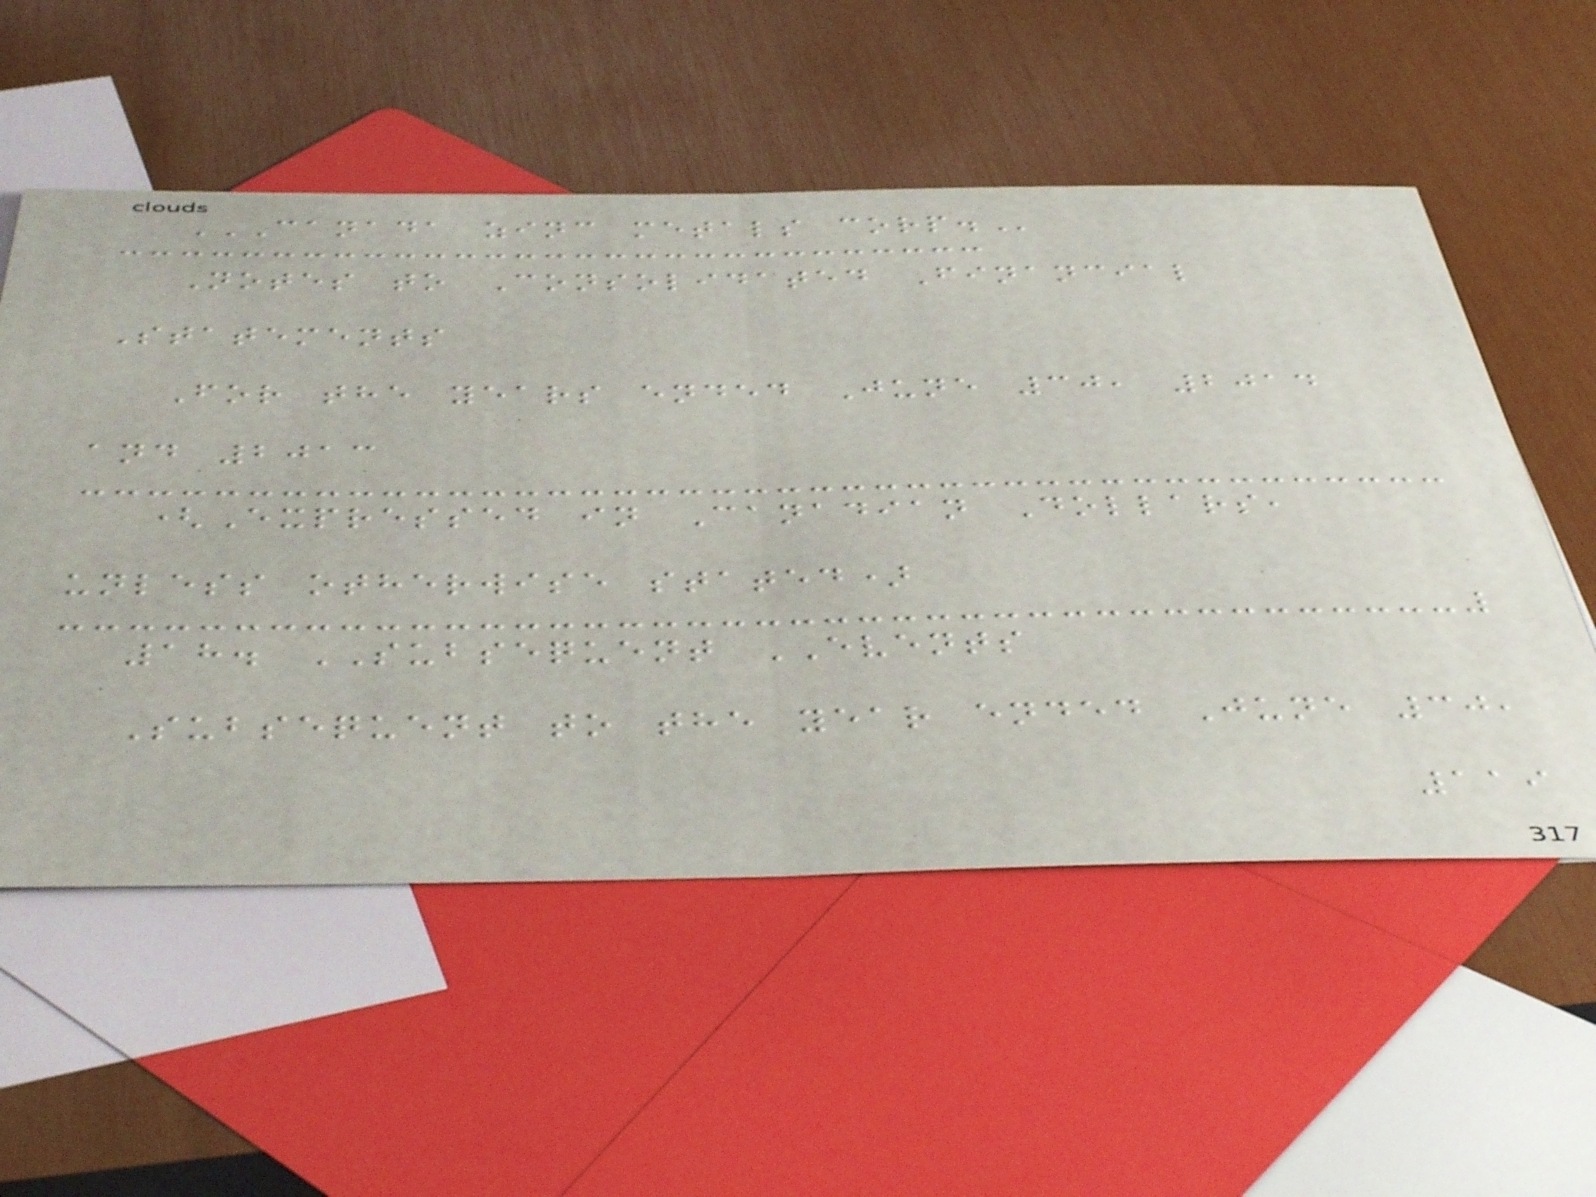CANADA ZINC METALS CORP.
Notes to Consolidated Financial
Statements
For the years ended June 30, 2014
and 2013
(Expressed in Canadian Dollars,
unless otherwise stated)
18. SUBSEQUENT EVENTS
Subsequent to the year ended June 30,
119
